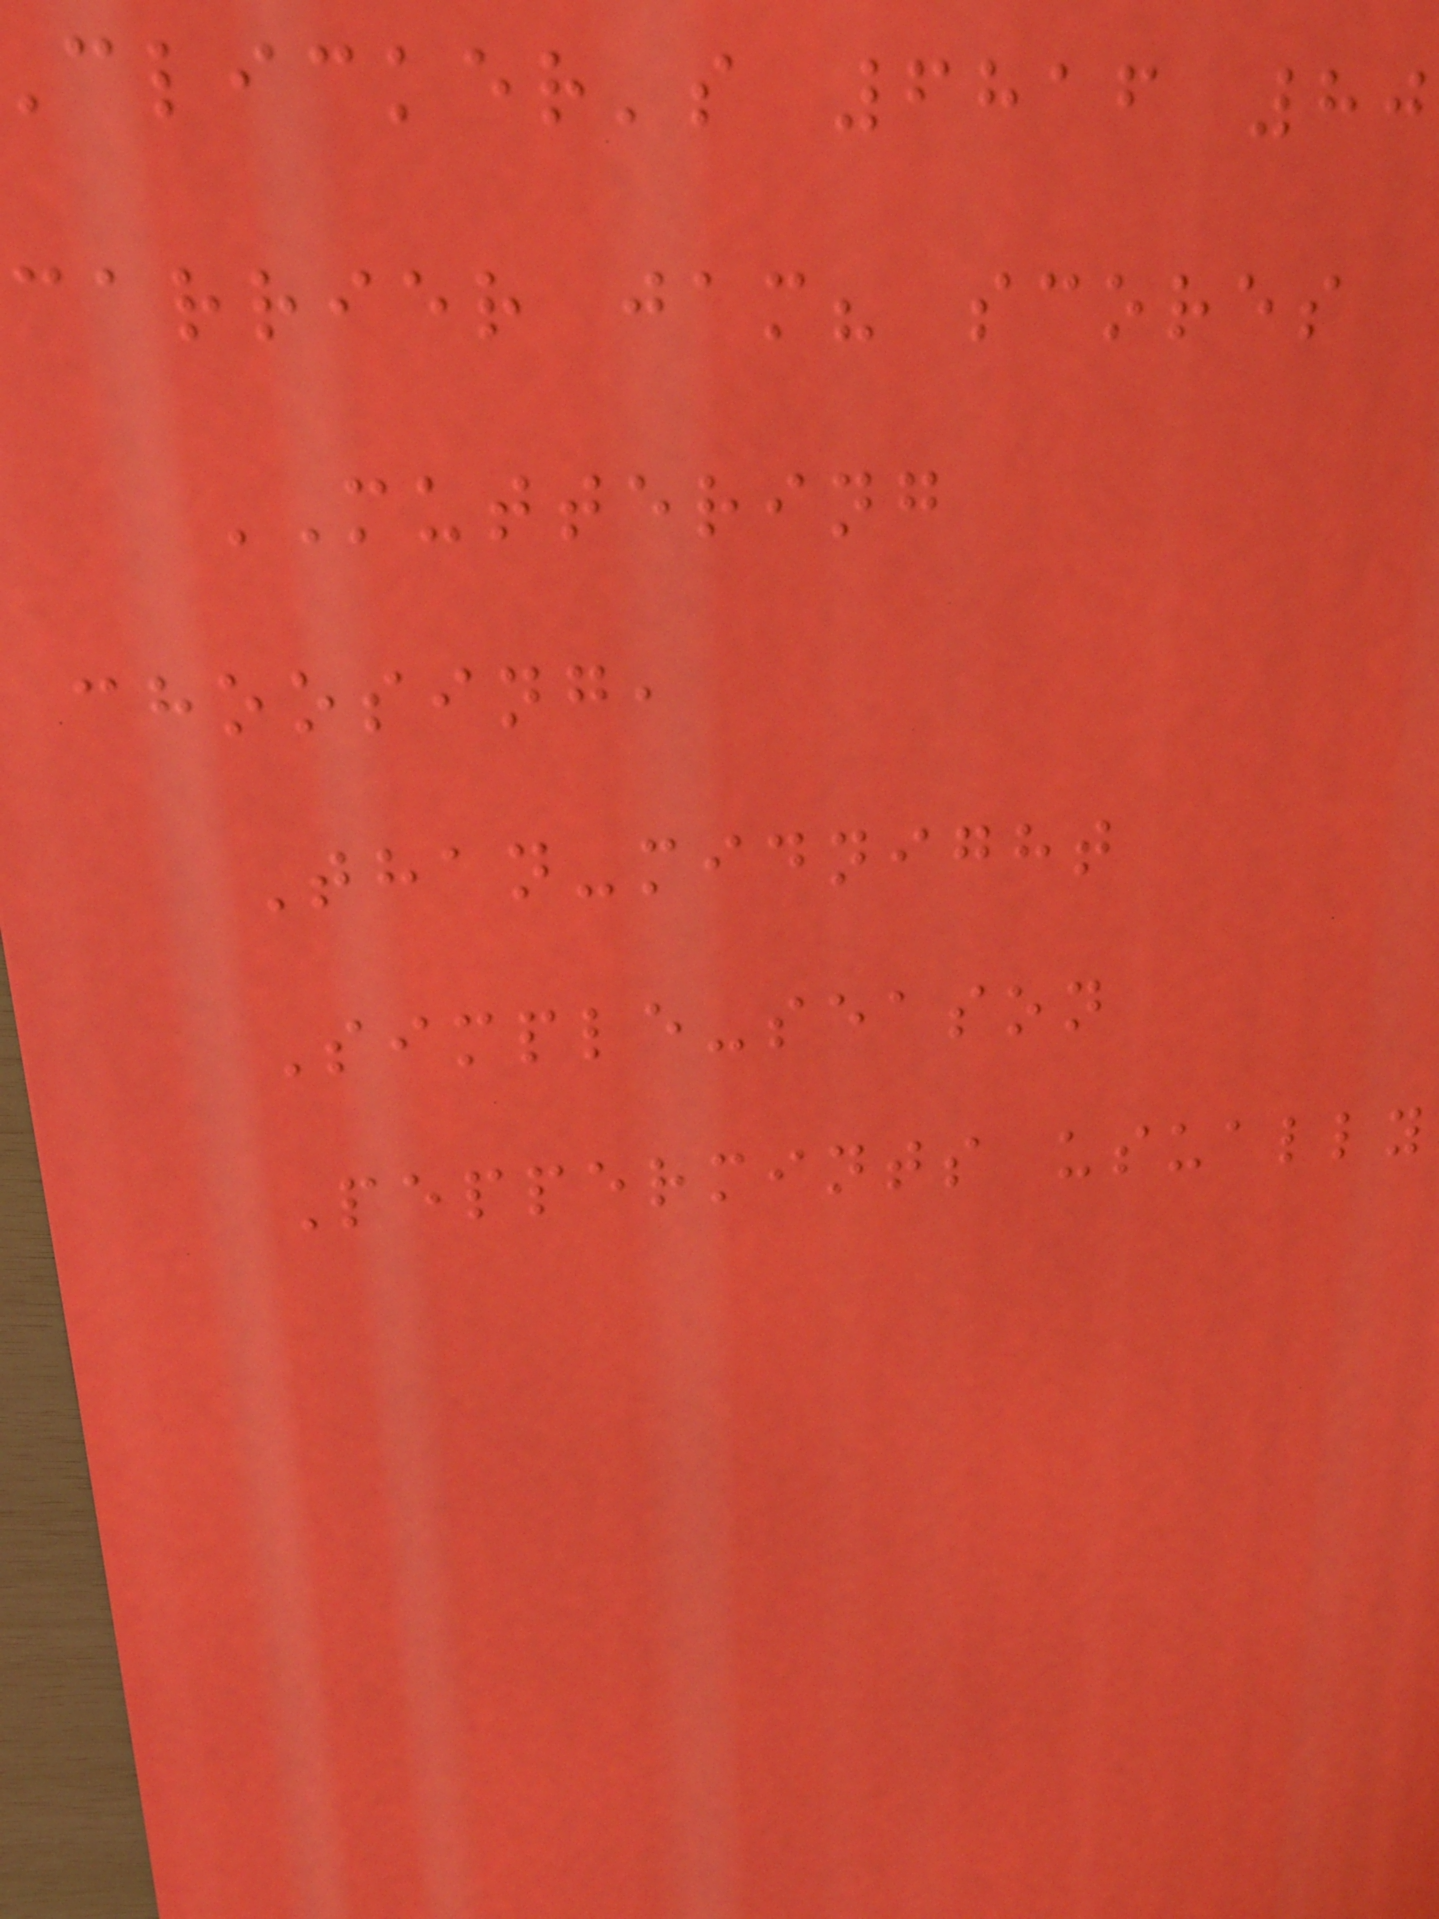clicker's 6816 80
carrier jam? scores
MUTTERING
choosing,
Than-midnight
Simple-season
Peppermints usually
